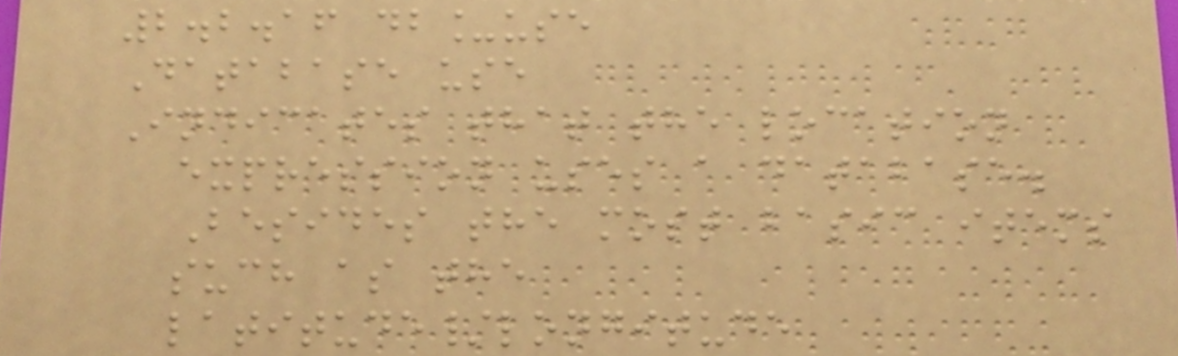2.2.16 db_use
Database use
Indicates that the location
expression uses a database.
Besides the most basic items
such as the
latitude/longitude
